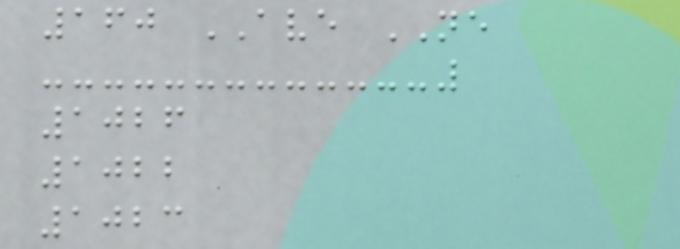160 AVE NE
1026
1022
1023
